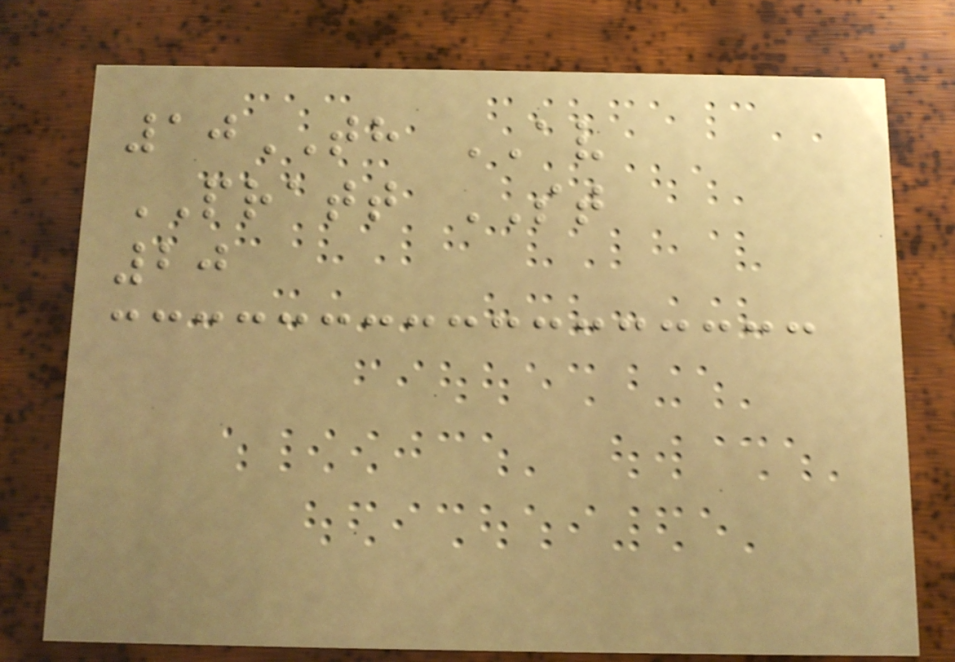10TH AV
PRATT ST
20
